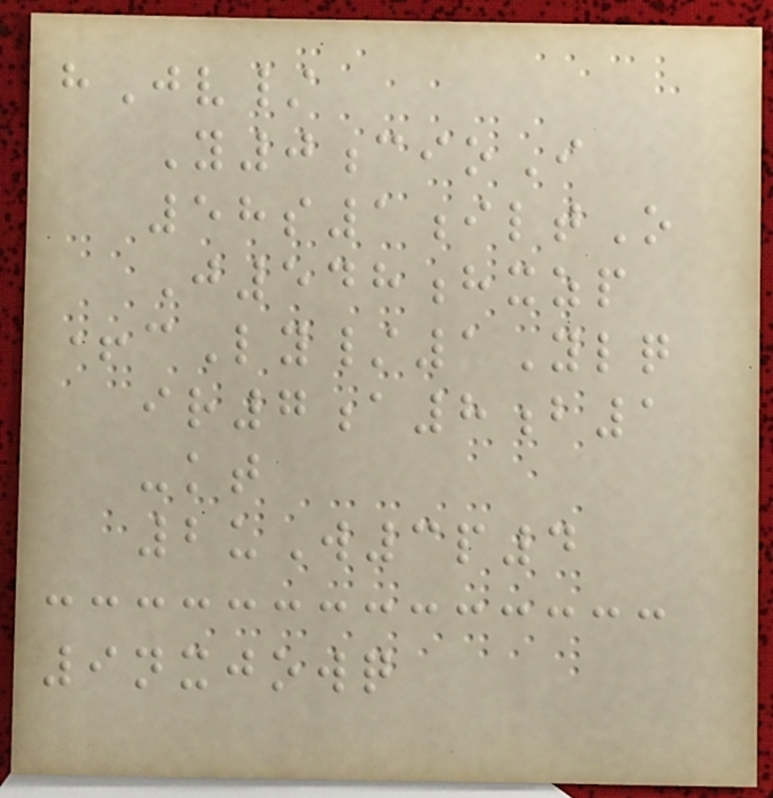hJv/
Y0cioI
58s1iltO
J548hxzp
+cLy/1Ylq
ir7a8b1
-kt
2uW3p4
9nxjowq
